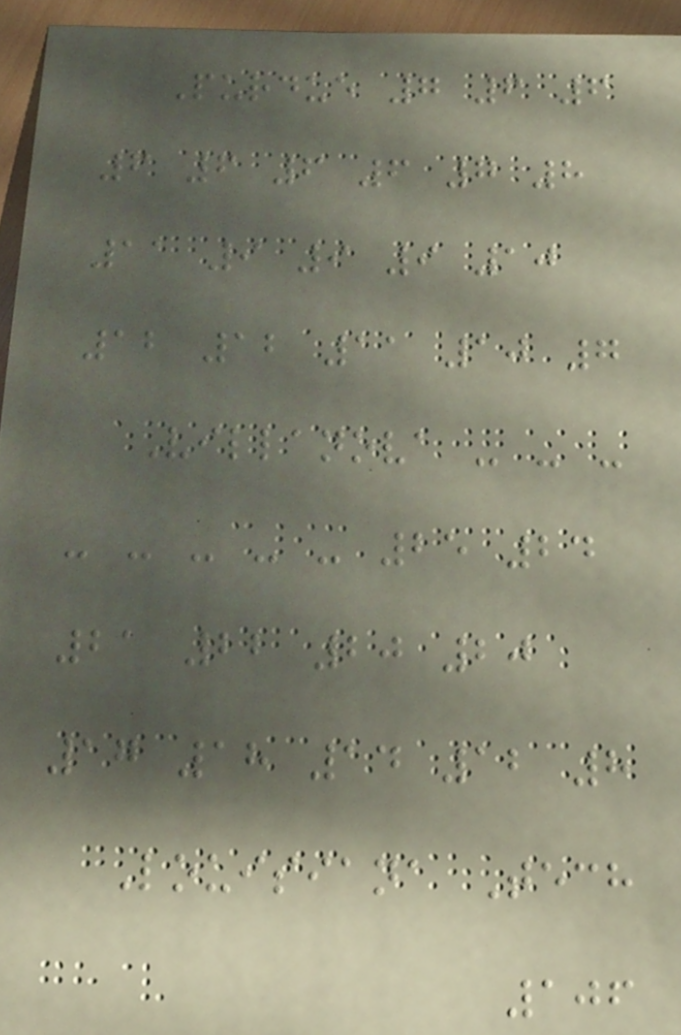Purdue 7 6 6
6 6 6 6 7 8
11 9 9 9 10
12 12 11 10 7
Villanova - - -
- - - - - 25 24
21 22 20 20
17 18 14 12 8
Louisiana Tech
106
